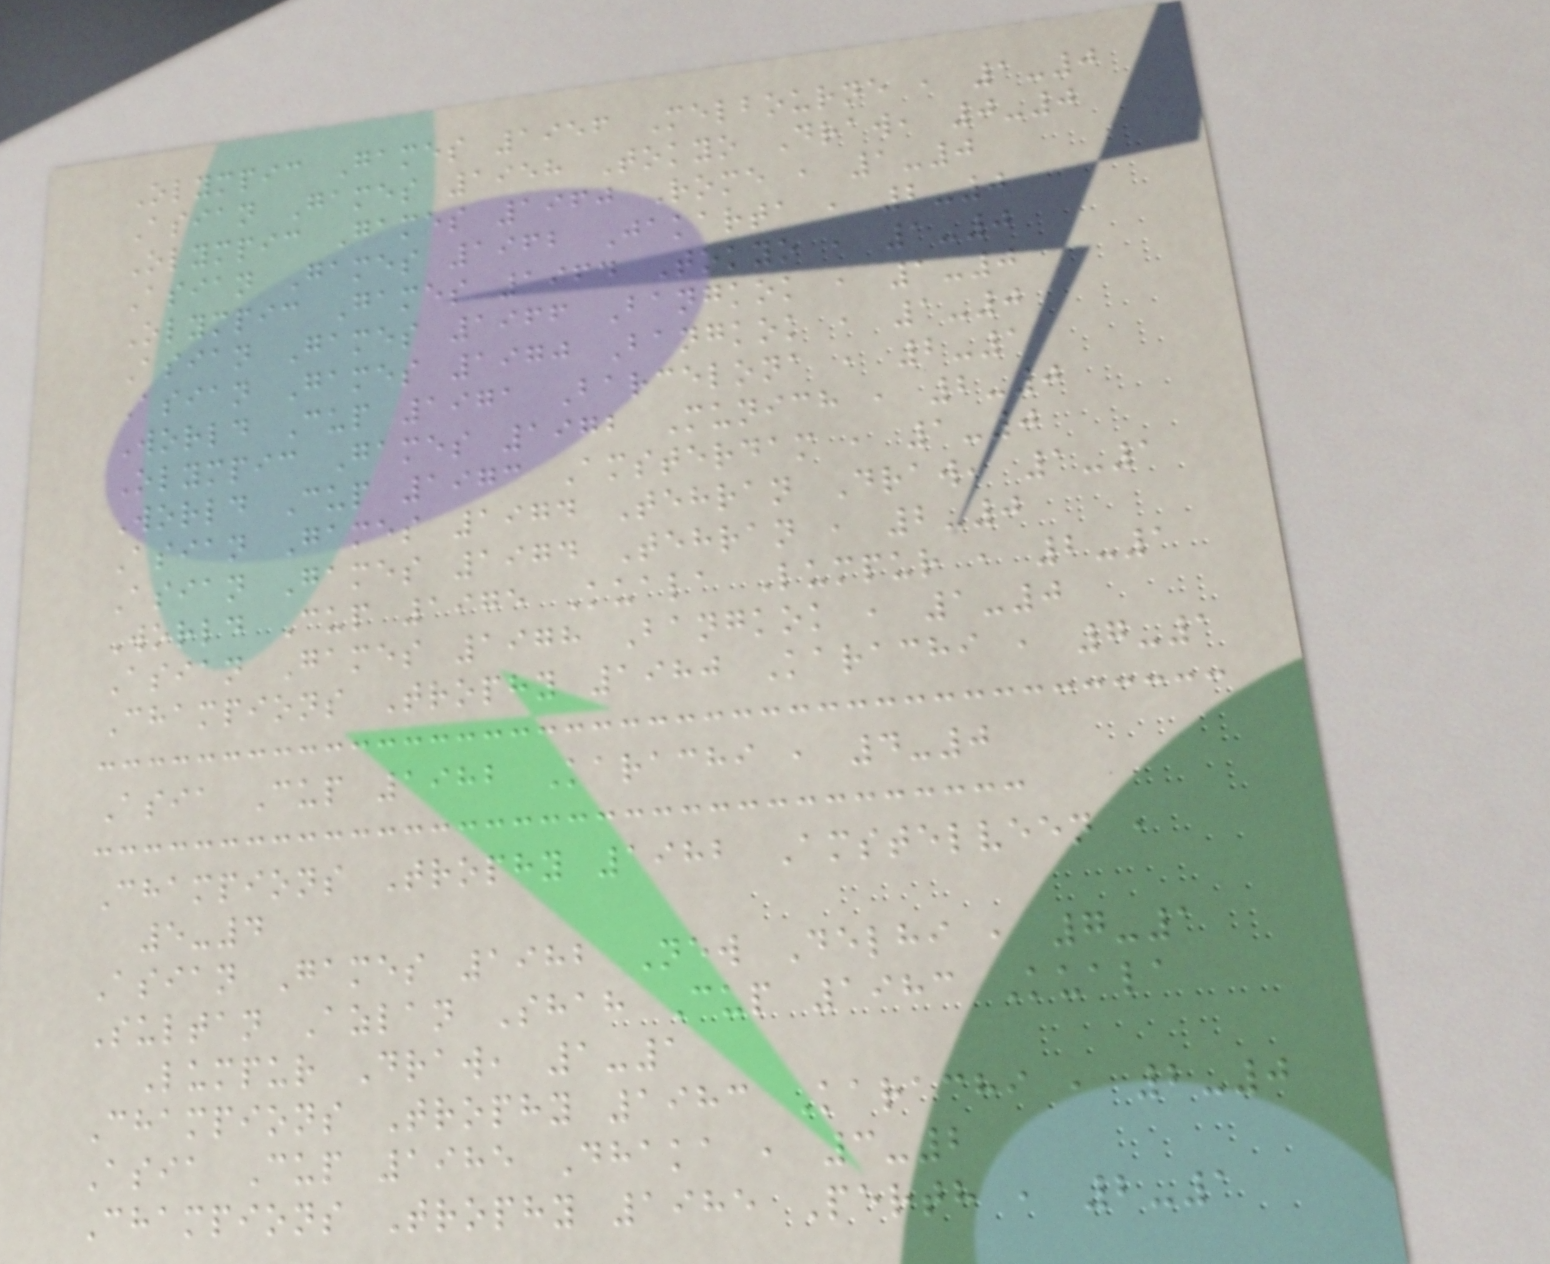Olympic Games 1956 Melbourne , 1-0
Asian Games 1958 Tokyo Draw, 0-0
Olympic Games 1960 Rome , 1-0
Asian Games 1962 Jakarta , 2-0
Olympic Games 1964 Tokyo , 1-0
Asian Games 1966 Bangkok , 1-0
Asian Games 1970 Bangkok , 1-0
World Cup 1971 Barcelona , 2-1
Olympic Games 1972 Munich , 2-0
World Cup 1973 Amsterdam , 1-0
Asian Games 1974 Tehran Draw, 1-1
Asian Games 1974 Tehran , 2-0
World Cup 1975 Kuala Lumpur , 2-1
Asian Games 1978 Bangkok , 1-0
Champions Trophy 1980 Karachi , 7-1
Asia Cup 1982 Karachi , 4-0
Champions Trophy 1982 Amstelveen ,
5-4
Asian Games 1982 New Delhi , 7-1
Sultan Azlan Shah Cup 1983 Kuala
Lumpur Draw, 1-1
Champions Trophy 1983 Karachi , 2-0
Asia Cup 1985 Dhaka , 3-2
Champions Trophy 1985 Perth , 2-1
